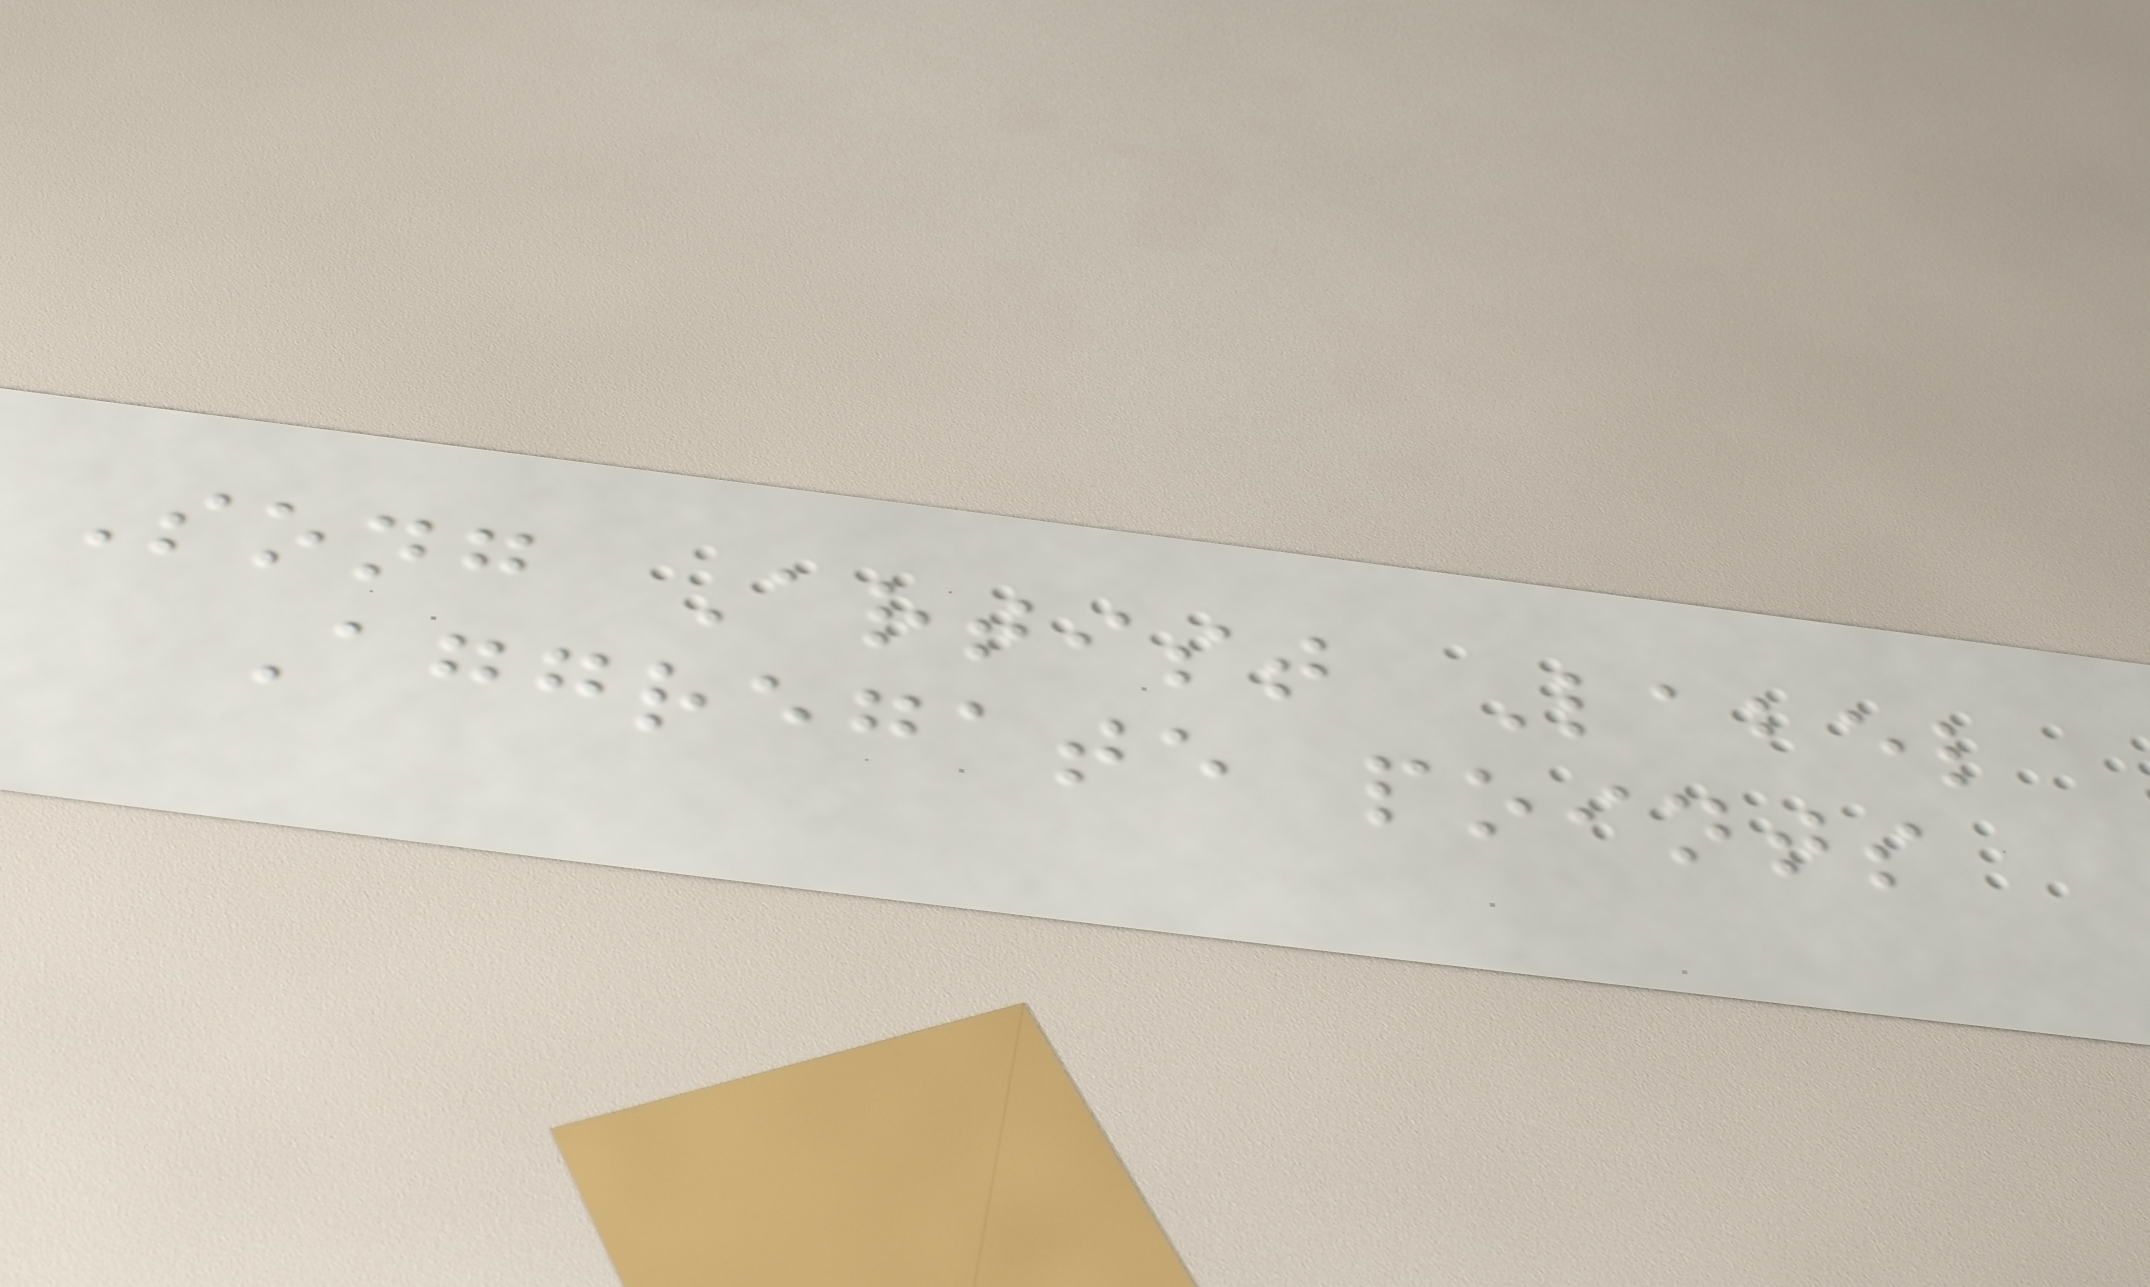Song Artist Label
Aggregate points
